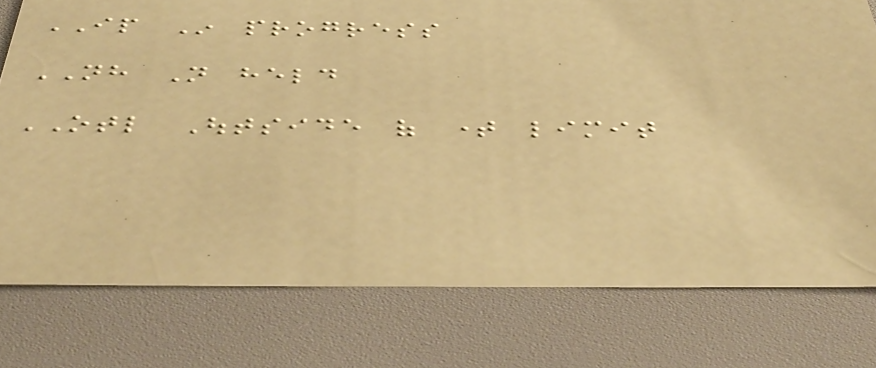IP In progress
NH Not held
OTL Outside of time limit
